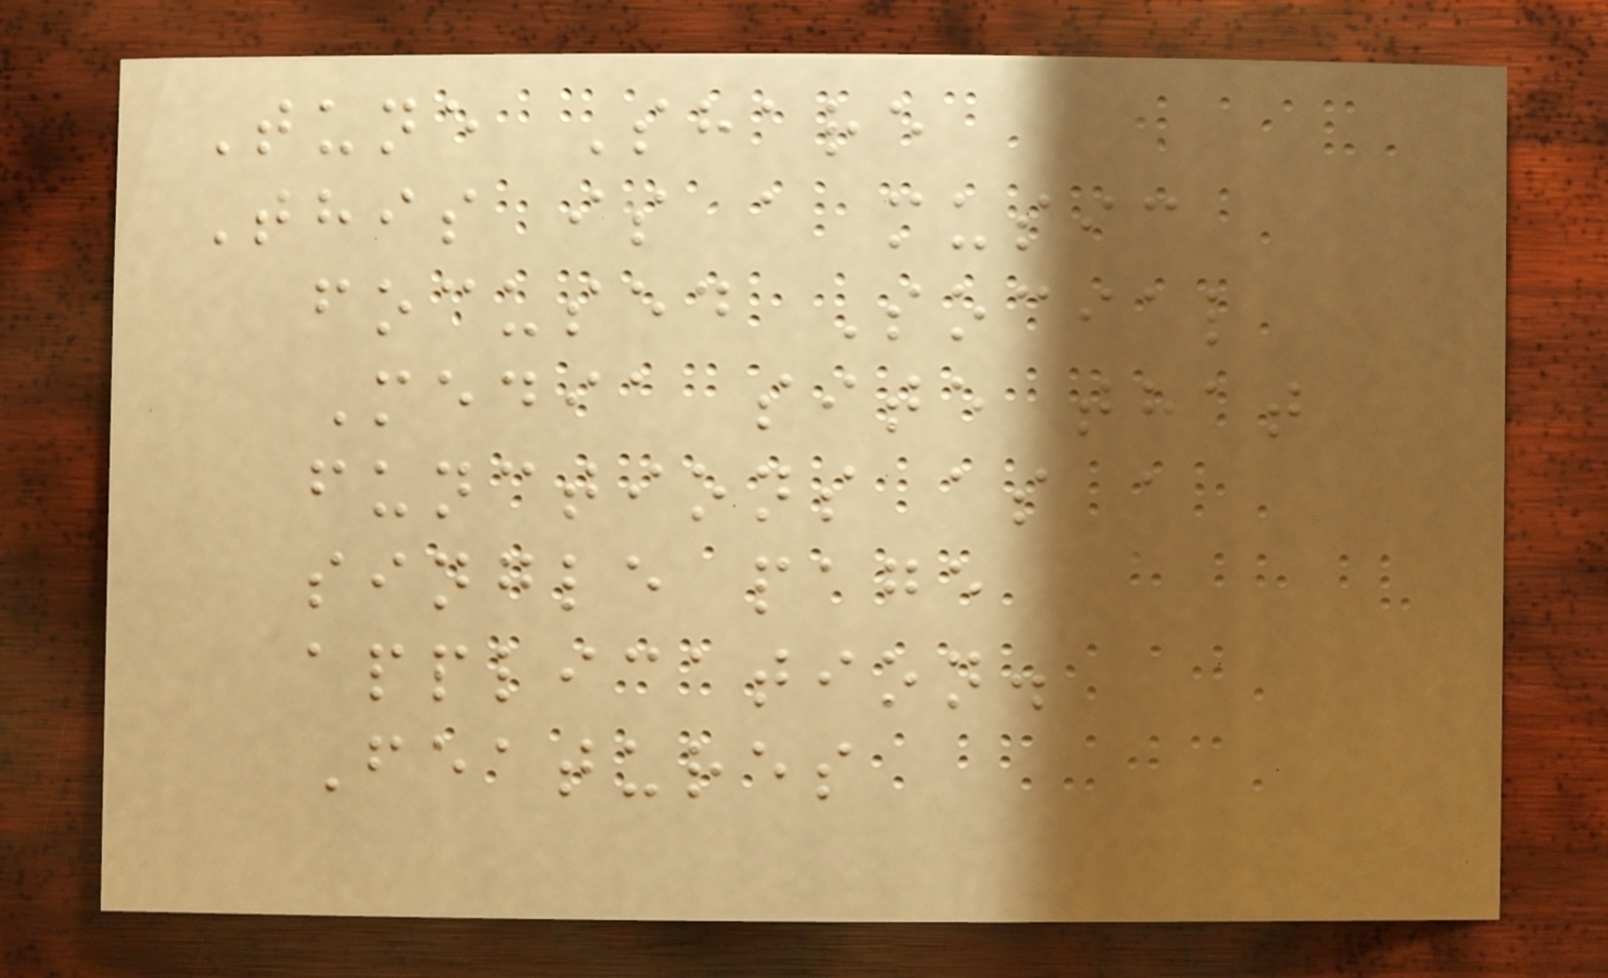Tune Share
This is a music
focused Social
Media site that
functions as a
single page
application.
Features
